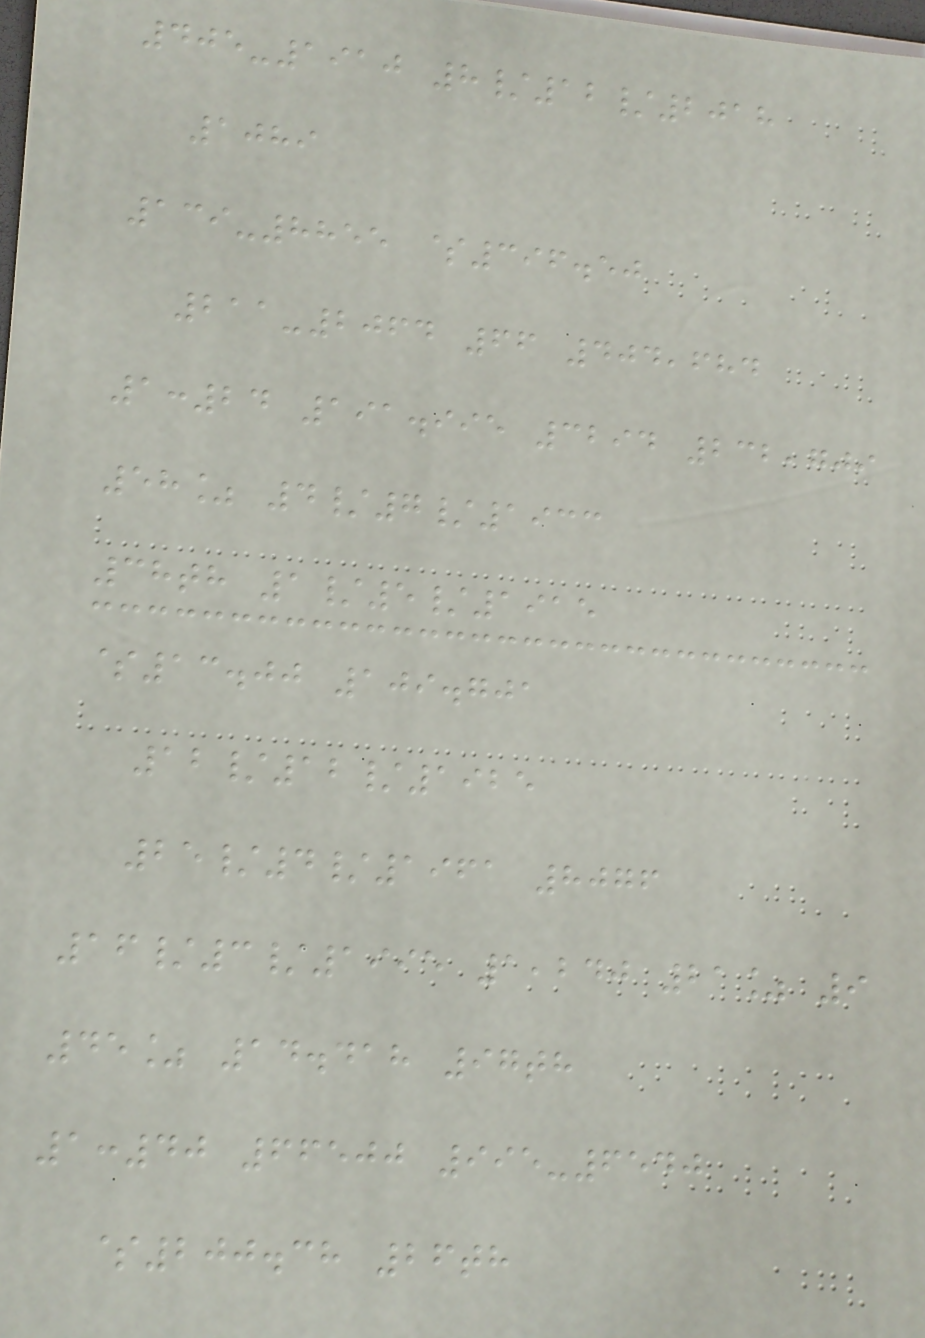405-1910 8/12/2018
1089
139-8855 $396.50
211-2064 66 404,684
1:24 191.995 3294 232,709
58% 4/7/1933
38th 1/5/1915
$13.00 109.701
12/12/1925
25/4/1961 8076
16/3/1995 1,240 21% 9
45% 14.418 97th
1:40 66500 995-6540
$200.38 26th
